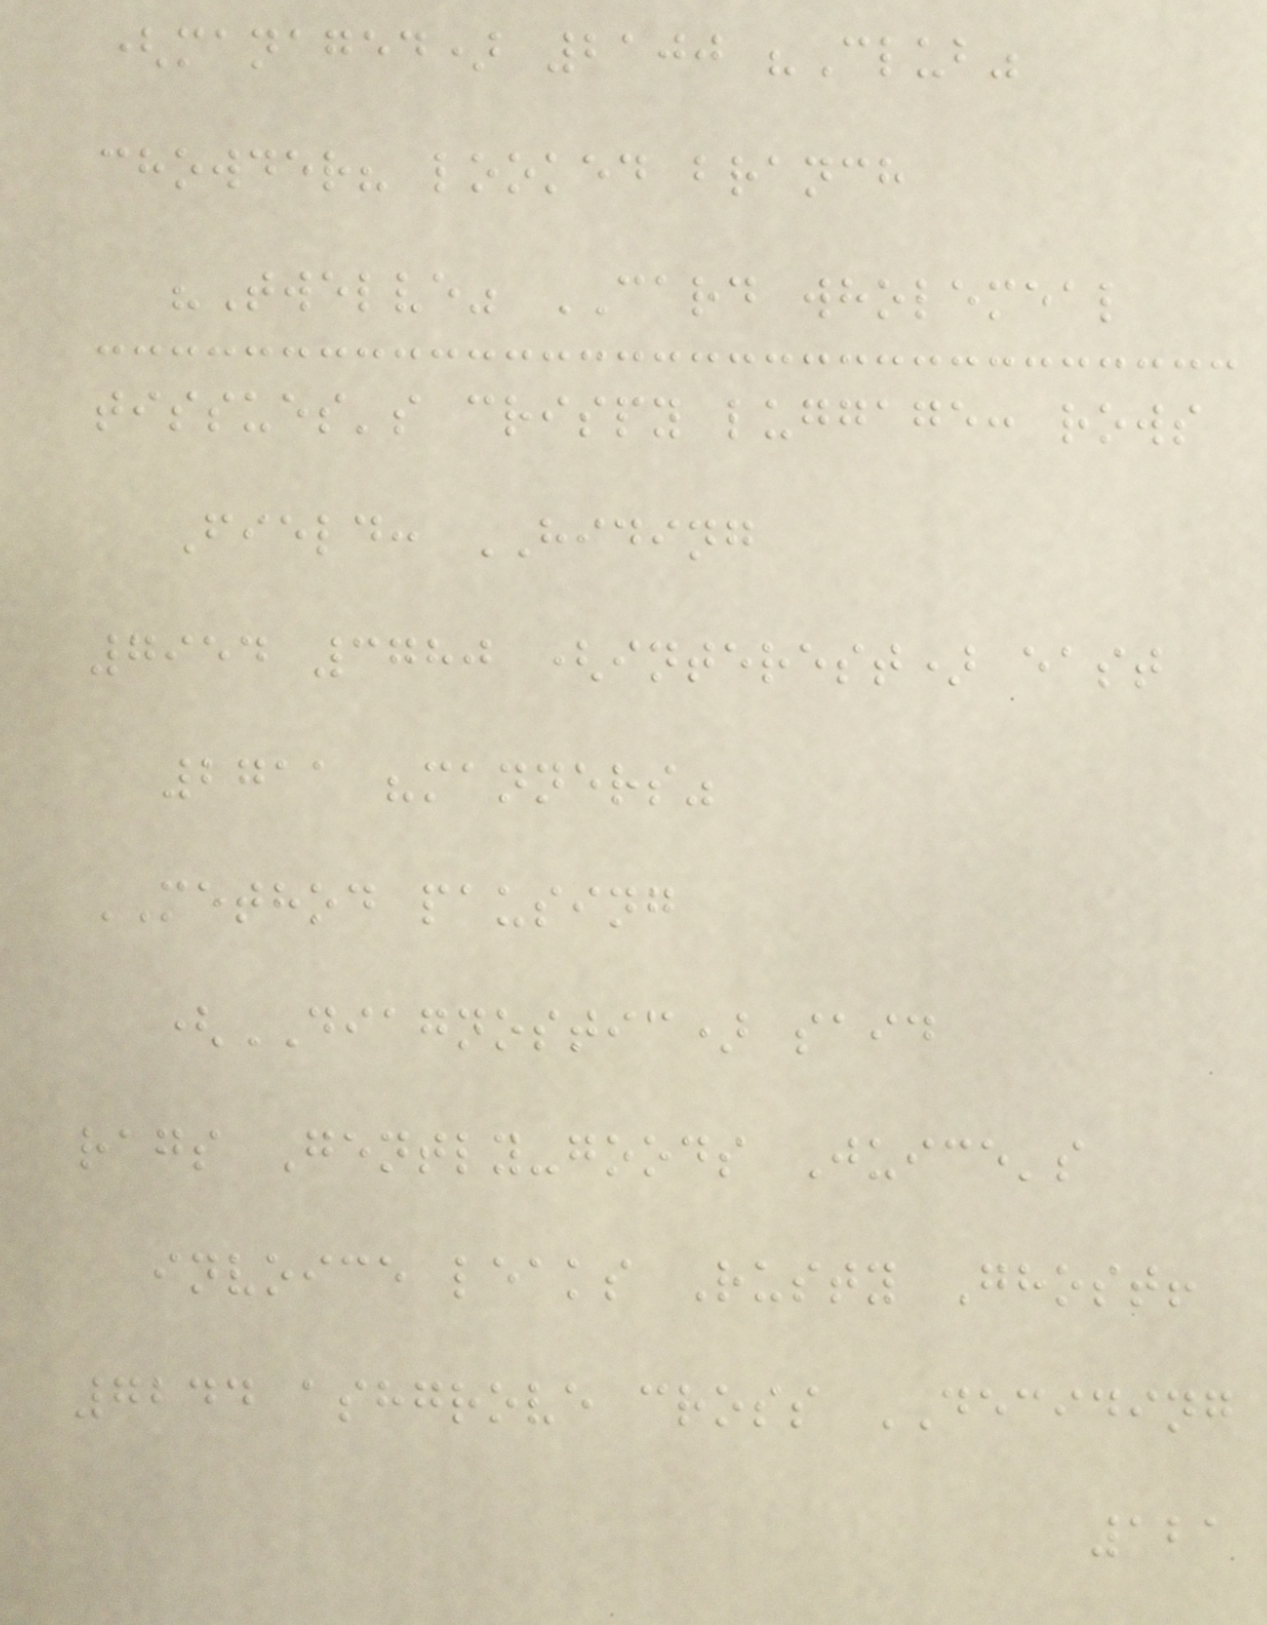(managed) 2100 "Club"
chowder? looked branch
"Twelve" CARD wholemeal
tissues's crispy luggage: rows
Field: HIDING
7954 3780 (interest) east
2711 "manners"
METHOD pausing
(DIAGNOSTIC) said
rags Gently-goods Juice's
invoice leaks Rusty Ghost!
7244 ashgrove cross DECIDING
121
